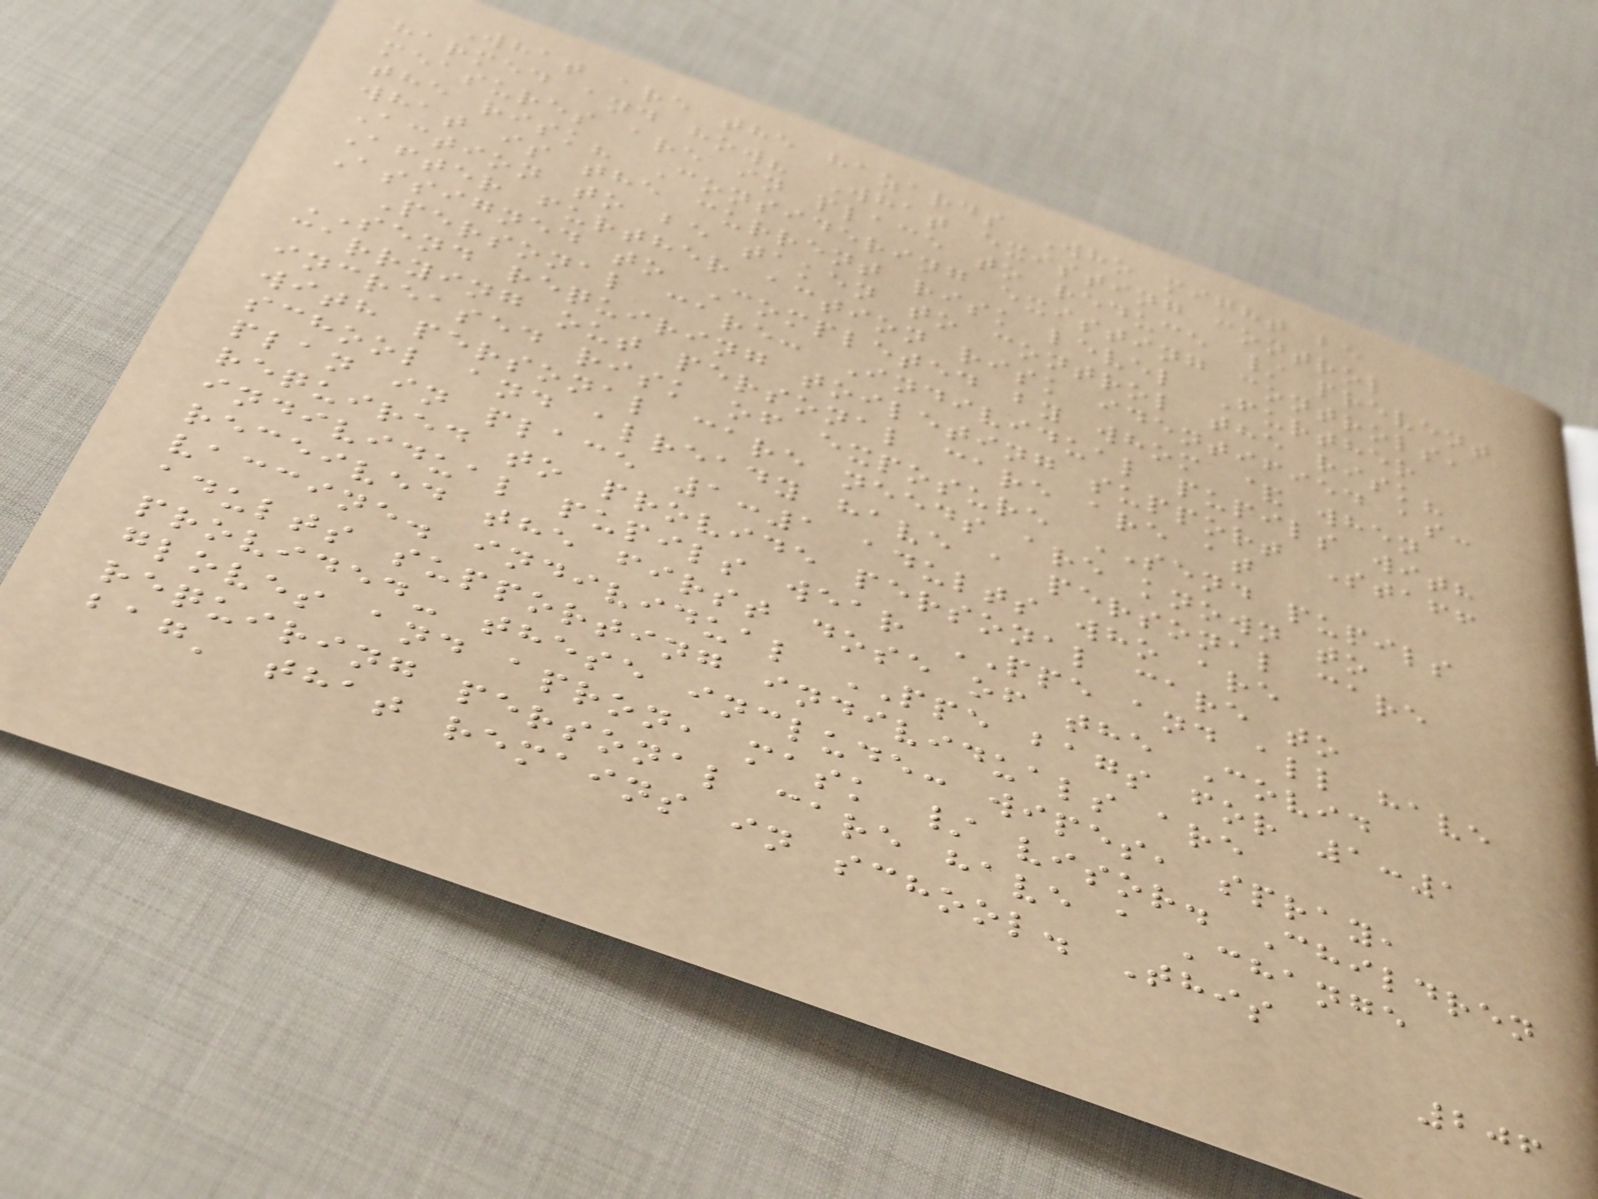What are the hazards Who might be
harmed and how? What existing control
measures are in place to reduce / prevent
the risk? Considering existing controls,
what is the current risk level Further
Action to be taken to control the risk?
After further action risk identified as:
Assigned to Completed by whom & when
Personal care: Individual pupils with
SEND requiring toileting support Staff
carrying out personal care are at
increased risk of exposure SEND pupils
with personal care needs are known to
school and already have a personal care
plan in place 1:1 adults who are
required to provide personal care to
individual pupils wear PPE and all have
received the first dose of the Covid
vaccine. individual PPE bags for 1:1
adults supporting individuals are
provided- these include: wipes, spray,
gloves and apron, mask / visor. Children
requiring personal care have a 'change
bag' that remains in school. This
206
